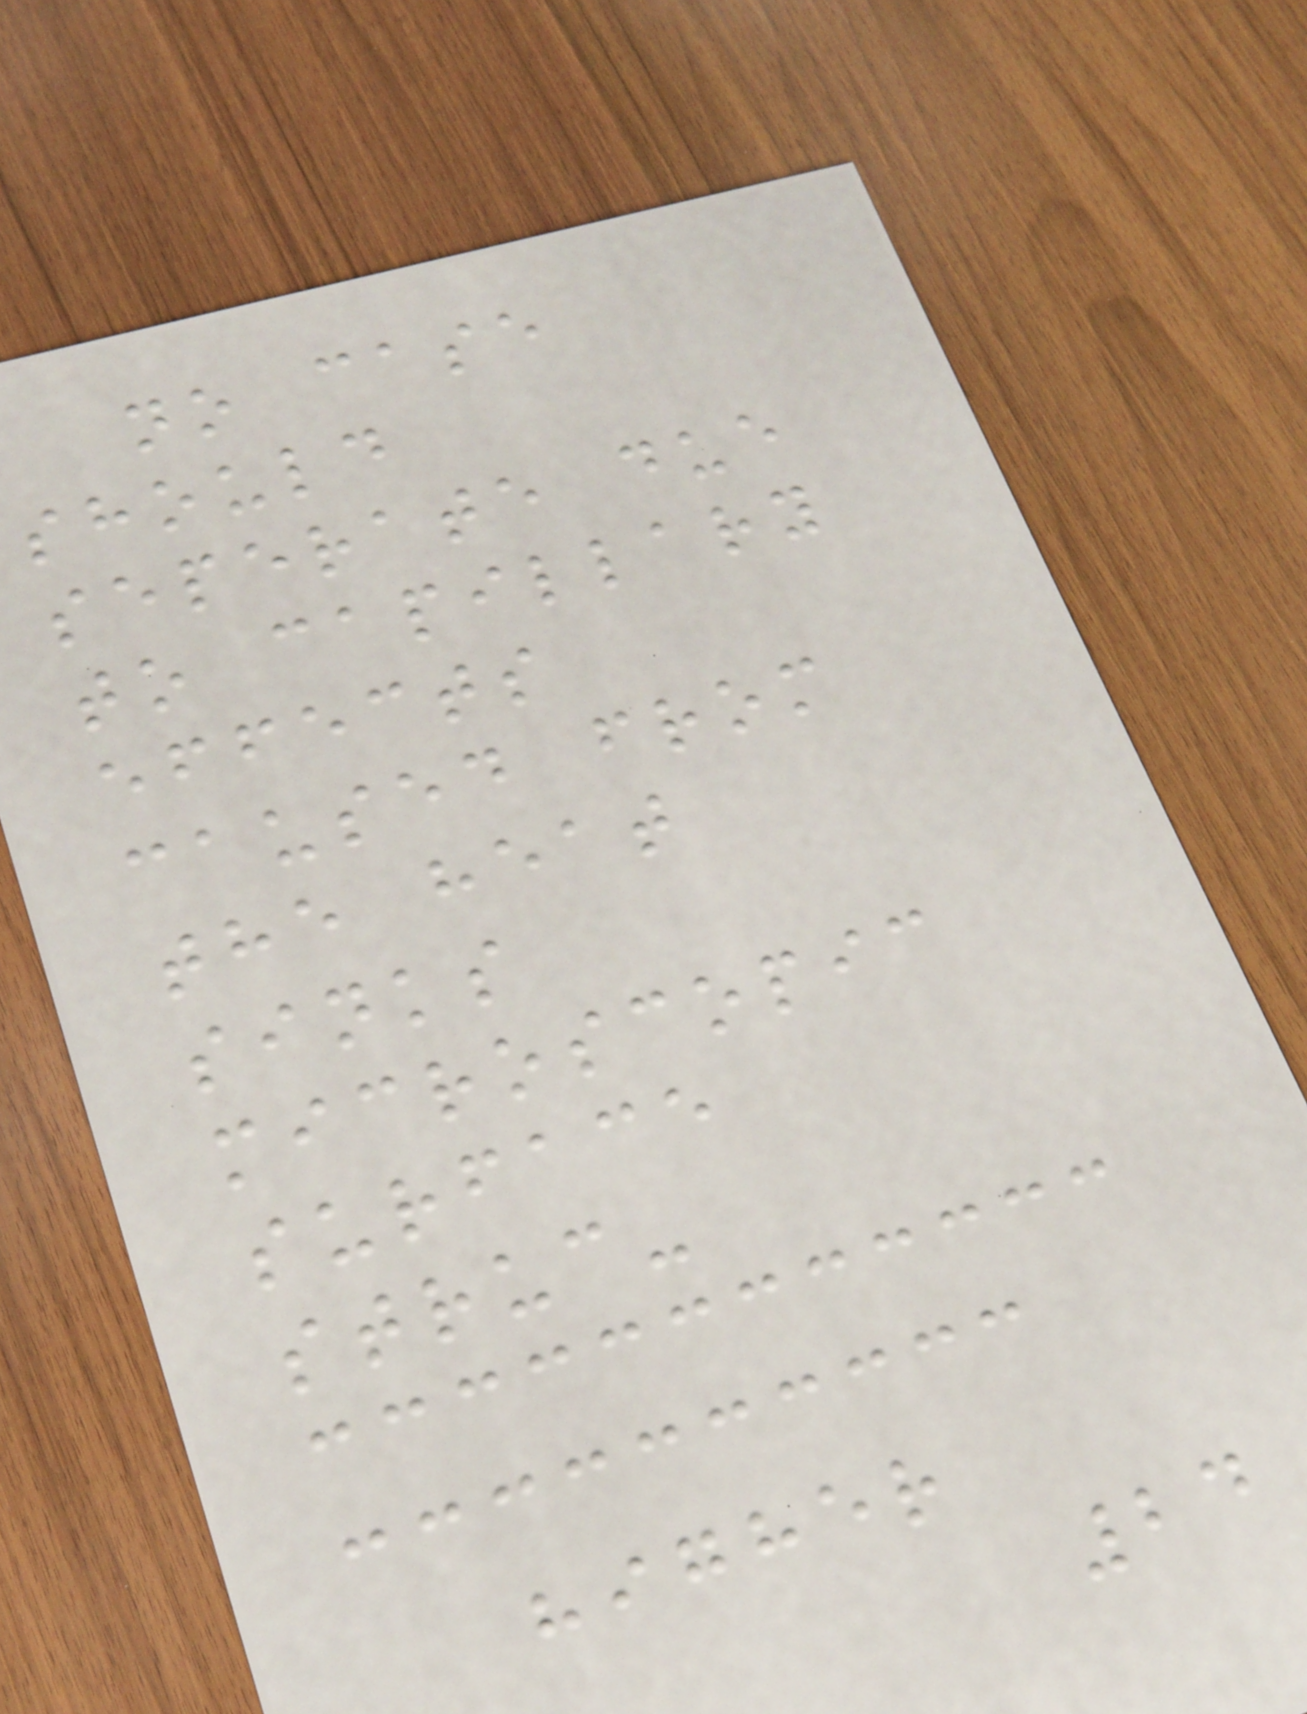no case
should
seperate due
to capillary
effects
caused from
the heat
sinks
microscopic
surface
struc-
higher
24
